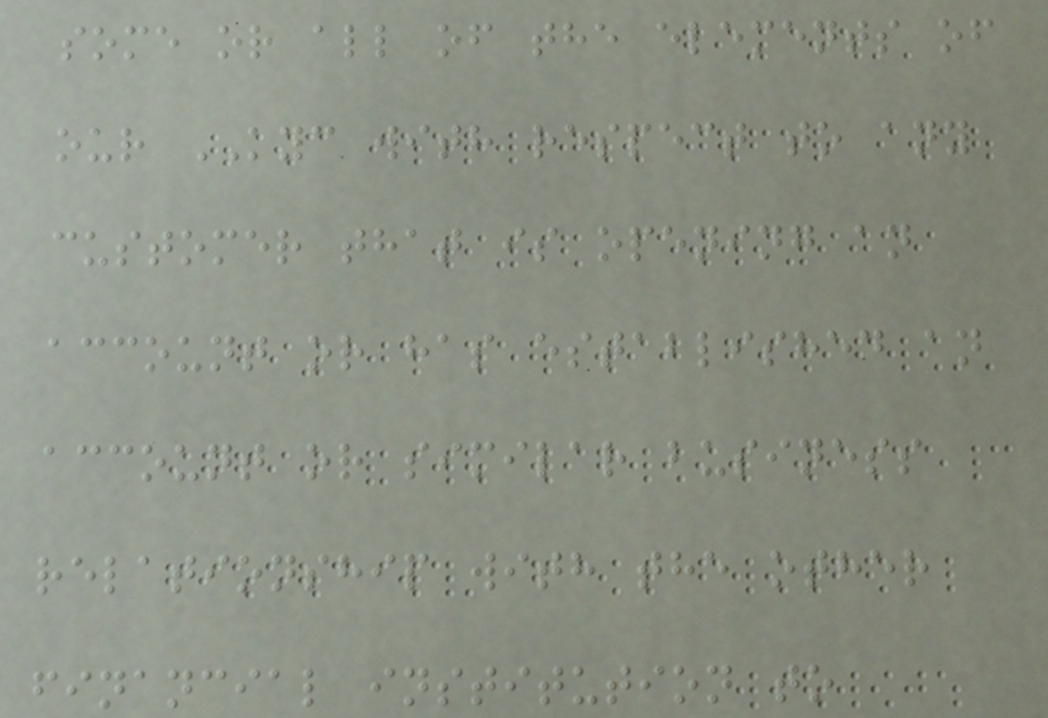some or all of the elements of
our KYC with respect to any
customer that is opening an
account or has established an
account or similar business
relationship with the other
financial institution to
